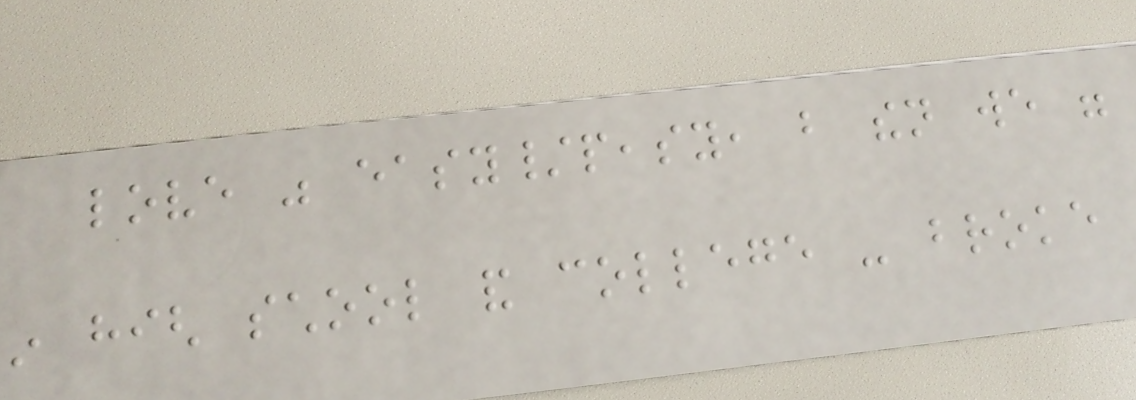love was easy/peasy, but then we were
in high school and college - broke
